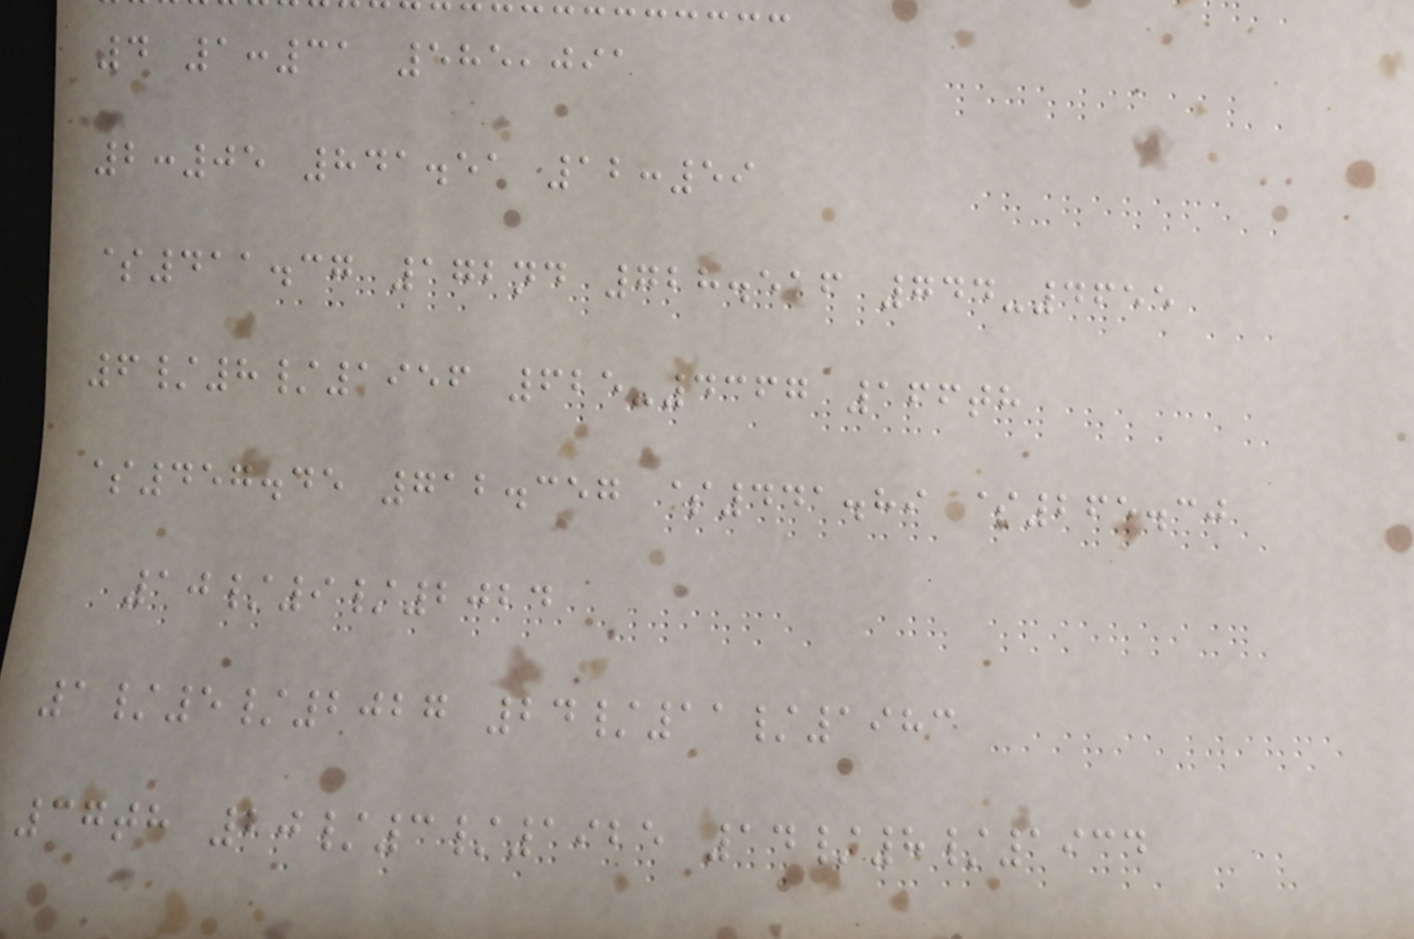4 1:31 585,091
2:05 841.51 12:59
$411.37 172nd 728.516 744-4655
6/8/1956 625-4367 166th
$457.45 712.357 $441.89 $265.30
10/9/2024
1/5/2027 24/11/1983
37th 20/3/1925 14/8/1934
